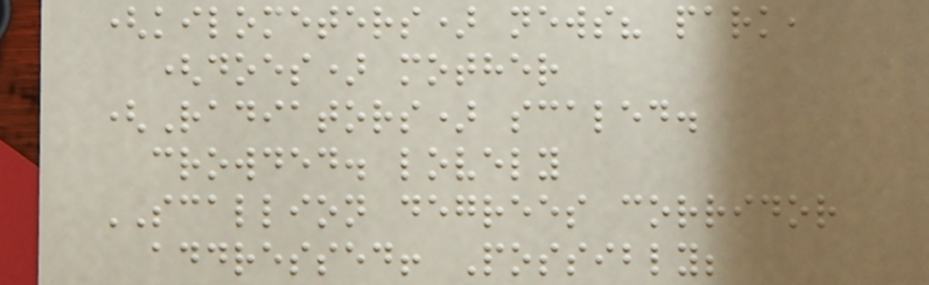(kilometers) news? park,
(does) mother
(Radiators) scaled.
crowded. lovely
SCALLION degrees corridor
addressed! Possibly;
